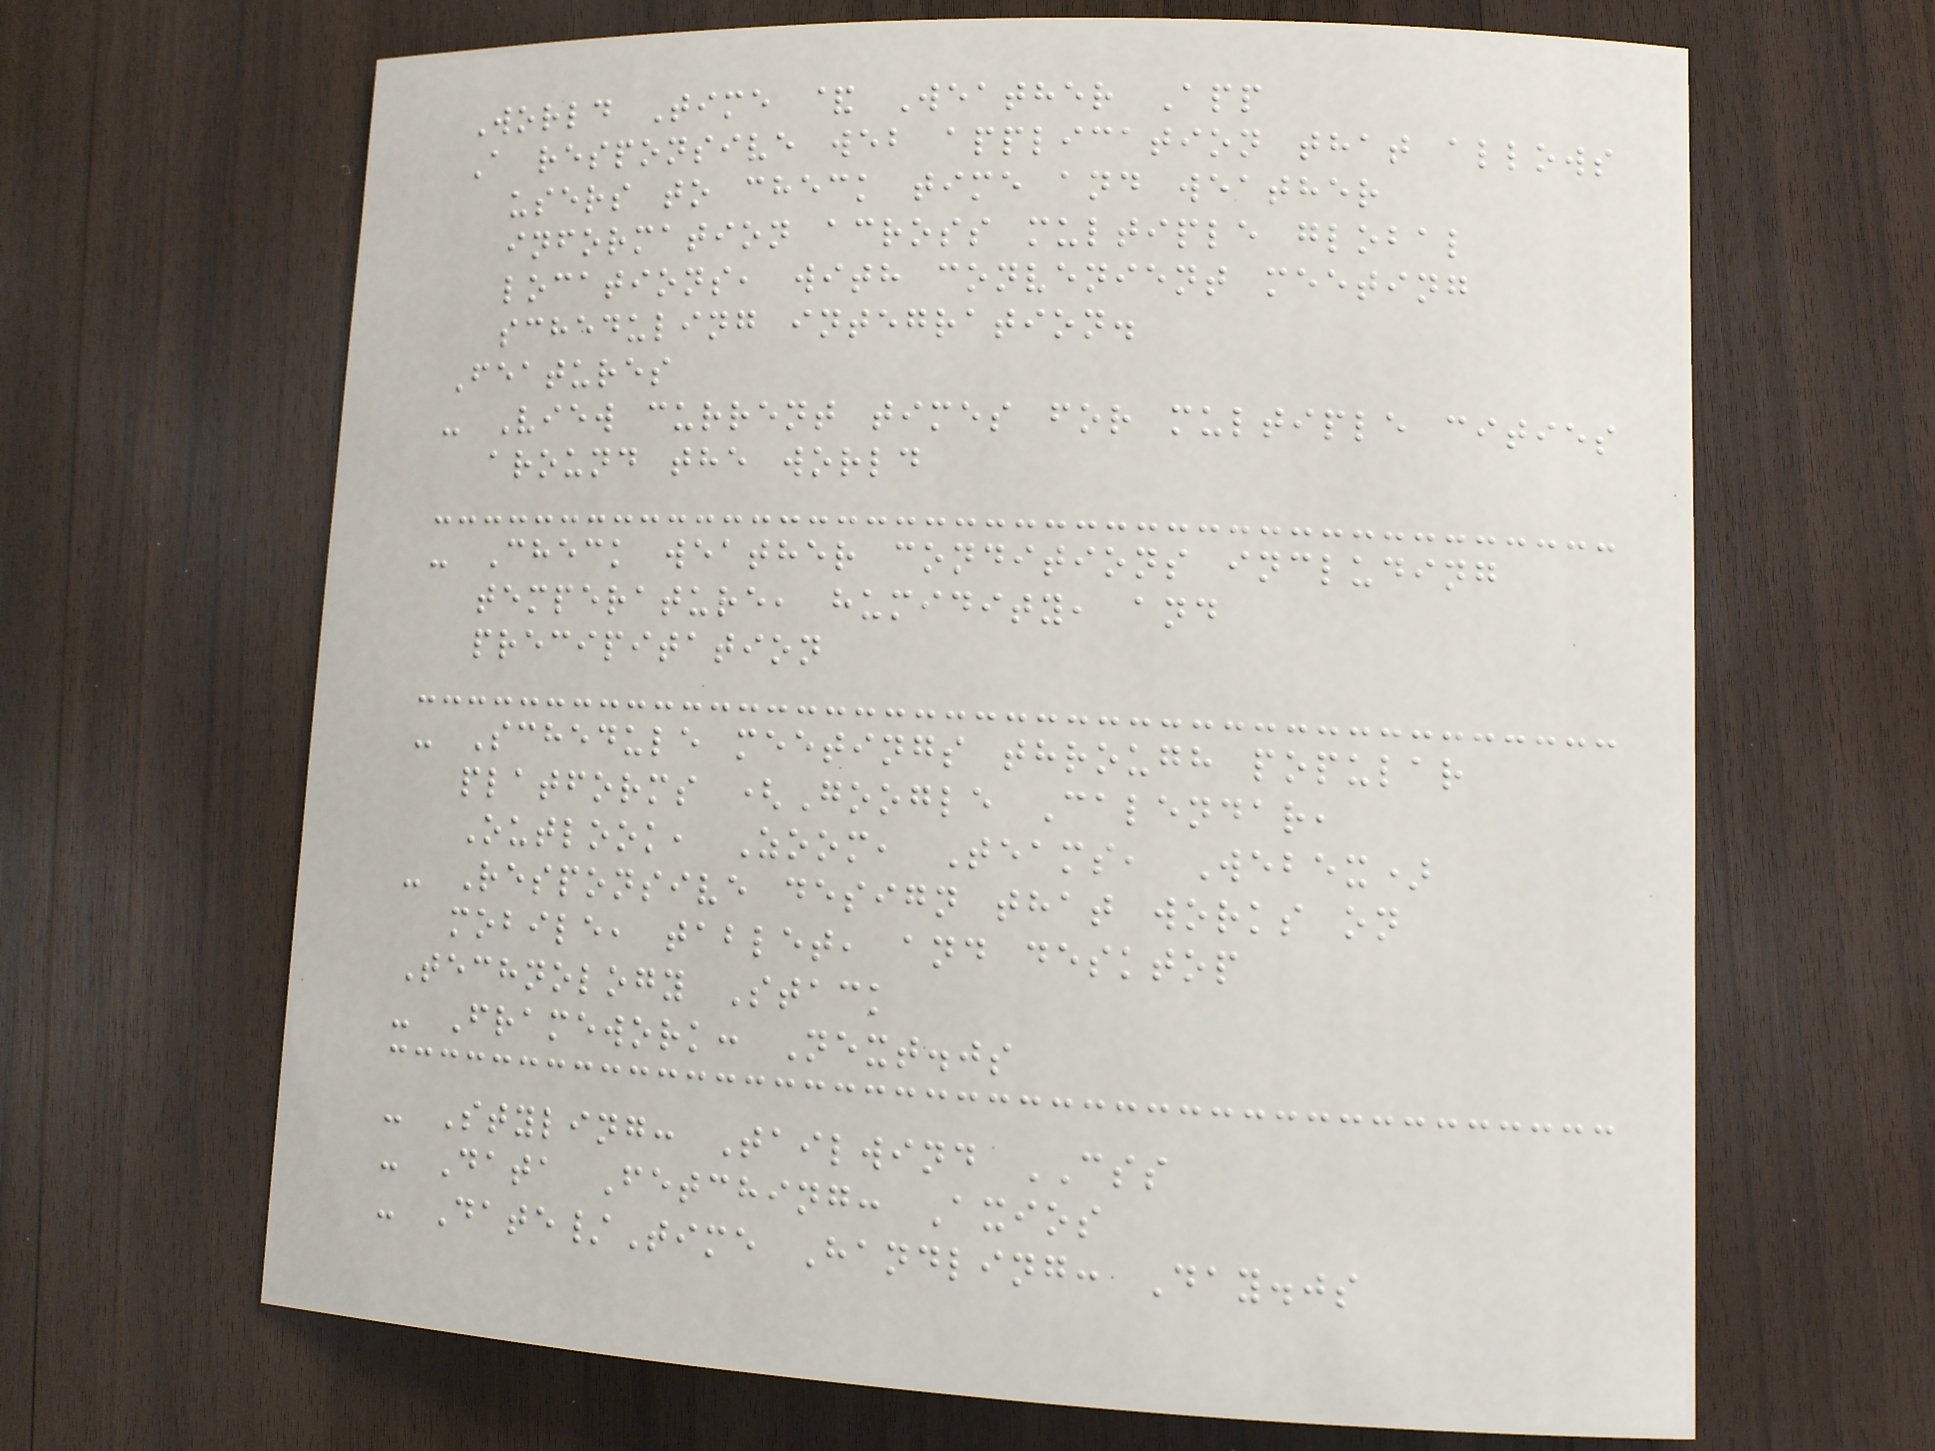World Time & Weather App
A responsive web application that allows
users to check time and weather
information across multiple global
locations, with convenient meeting
scheduling integration.
Features
- View current times for multiple cities
around the world
- Check weather conditions including
temperature, humidity, and
precipitation
- Schedule meetings through popular
platforms (Google Calendar,
Outlook, Zoom, Teams, Webex)
- Responsive design that works on
mobile, tablet, and desktop
Technology Stack
- Framework: Next.js
- Styling: Tailwind CSS
- Data Fetching: Axios
- Date/Time Handling: Day.js
